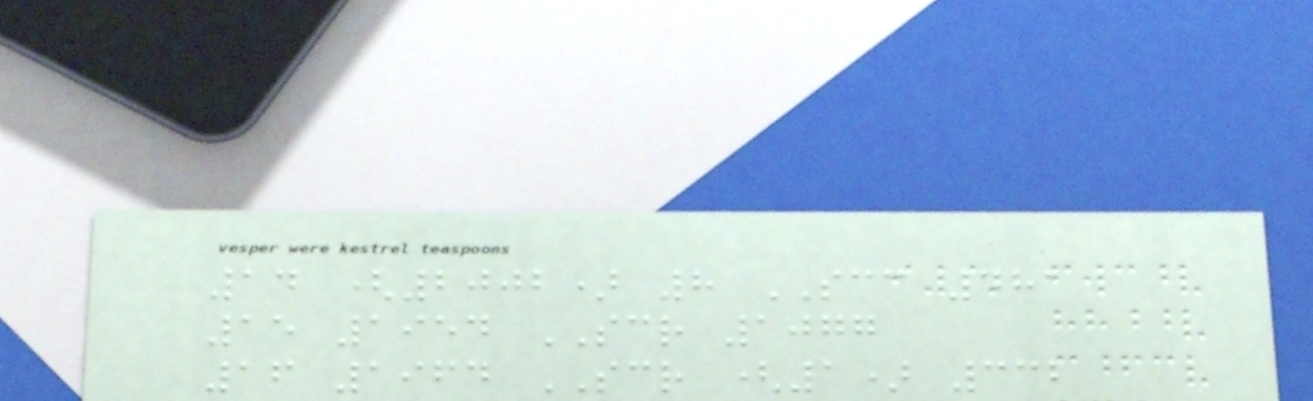14 (2002) 8 SCC 481
15 1954 SCR 1077
16 1964 SCR (1) 332
